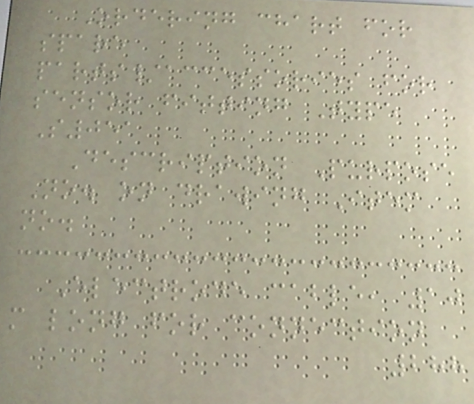Ordering chart for
spare
parts/accessories for
sensor fitting Type
S051
Description Purpose
No. on drawing Item
no.
Electrode cable, 10
m long for connection
288
